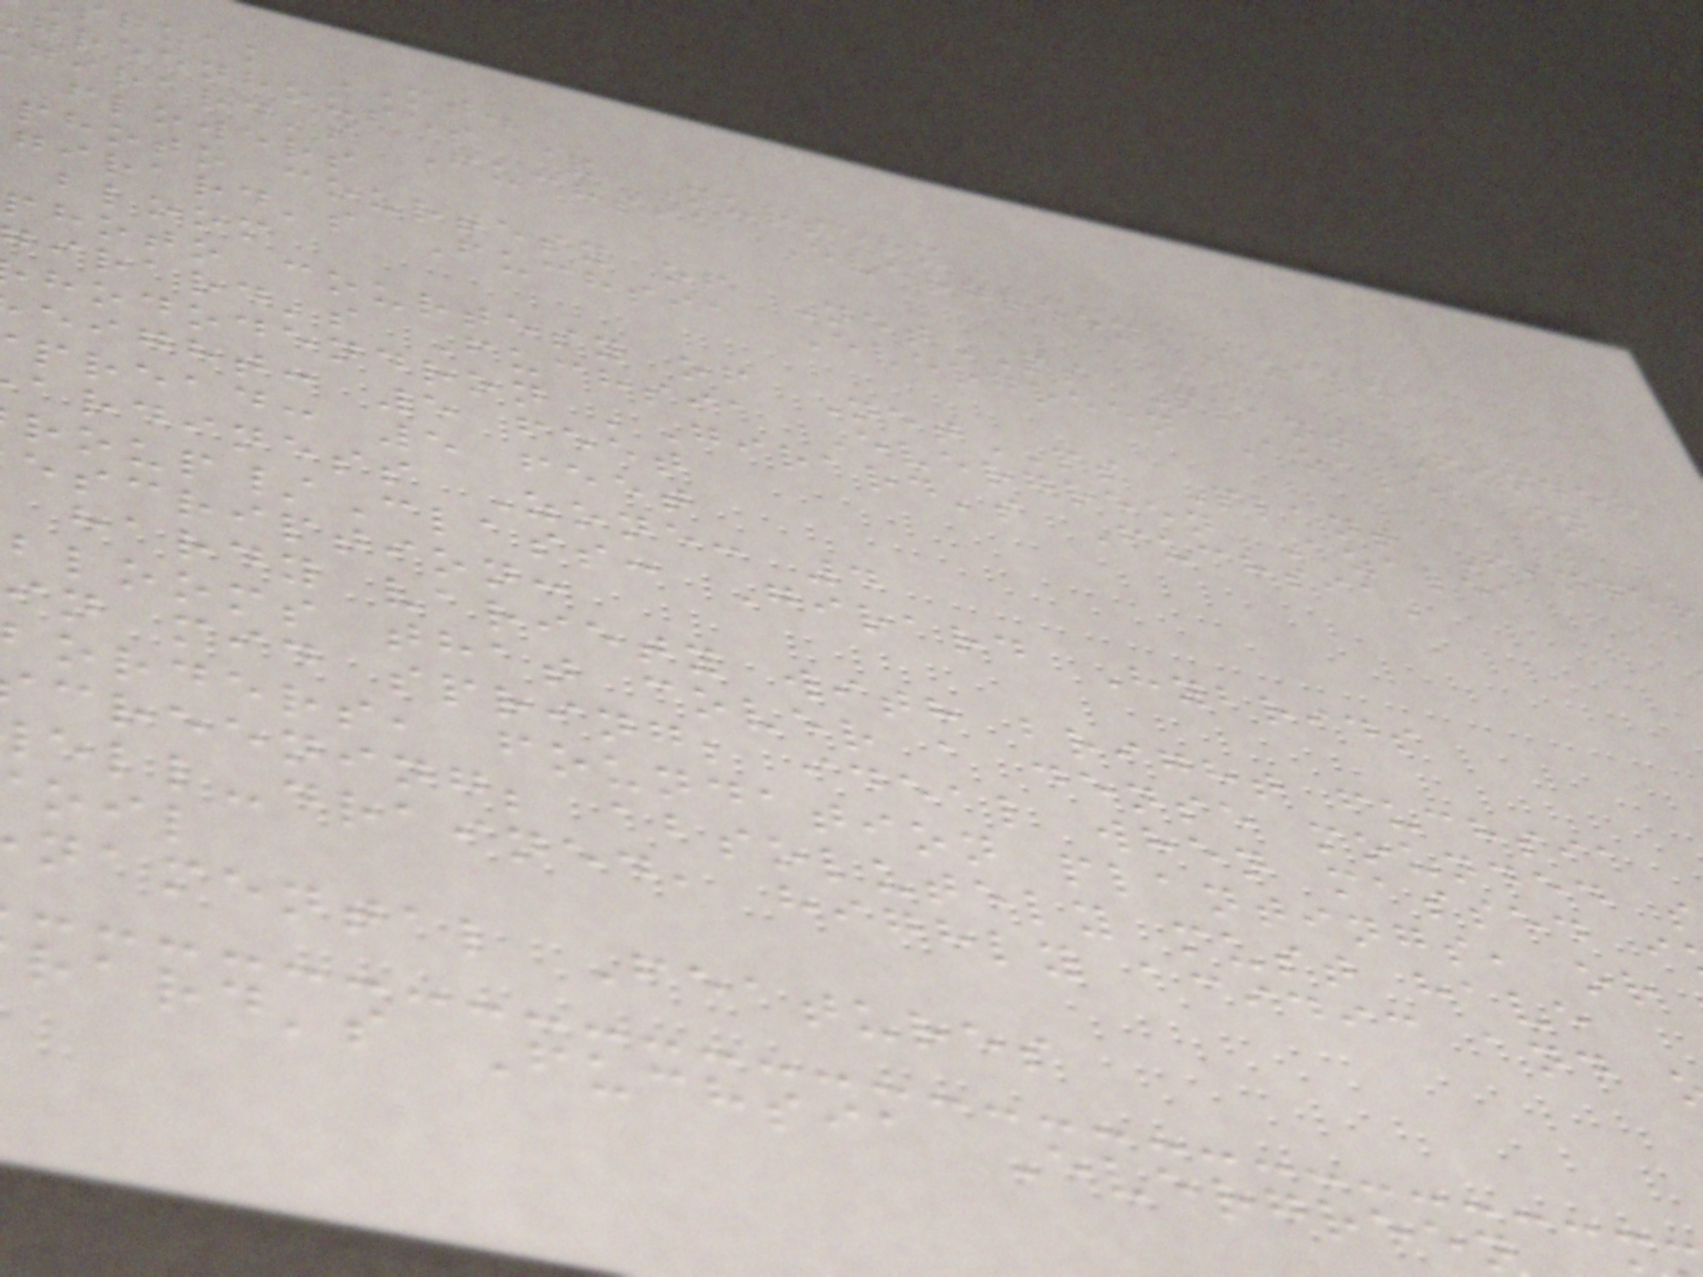quak MT.
greenhouses & Nursery
girard's Fuchsia Evergreen Azalea
flowers
photo courtesy of NetPS Plant Finder
girard's Fuchsia Evergreen Azalea in
bloom
photo courtesy of NetPS Plant Finder
irard's Fuchsia Evergreen Azalea
hododendron 'Girard's Fuchsia'
eight: 5 feet
pread: 5 feet
ardiness Zone: 4
roup/Class: Girard Hybrids
escription:
hardy variety with bright fuchsia
blooms that cover a dense mounded s
in mid spring; ideal when massed i
orders, foundation plantings, or
creening; absolutely must have
ell-drained, highly acidic and
namental Features
rard's Fuchsia Evergreen
